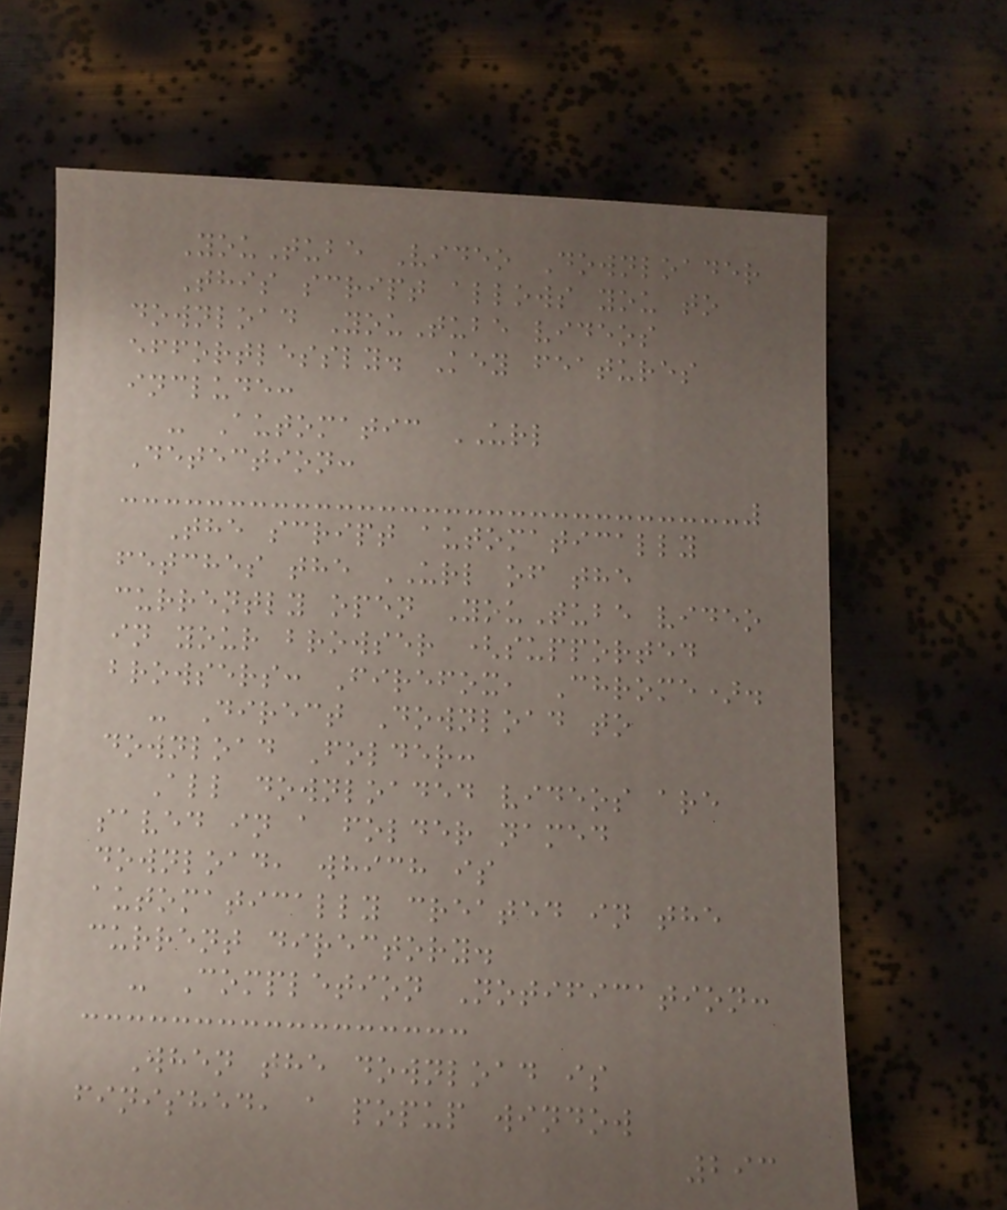YouTube Video Downloader
This script allows you to
download YouTube videos
effortlessly. Key features
include:
- Automatic URL
Detection:
The script automatically
fetches the URL of the
currently open YouTube video
in your browser (supported
browsers: Firefox, Chrome).
- Direct Download to
download Folder:
All downloaded videos are
saved in a folder named
download, which is
automatically created in the
current directory.
- Completion Notification:
When the download is
finished, a popup window
293
